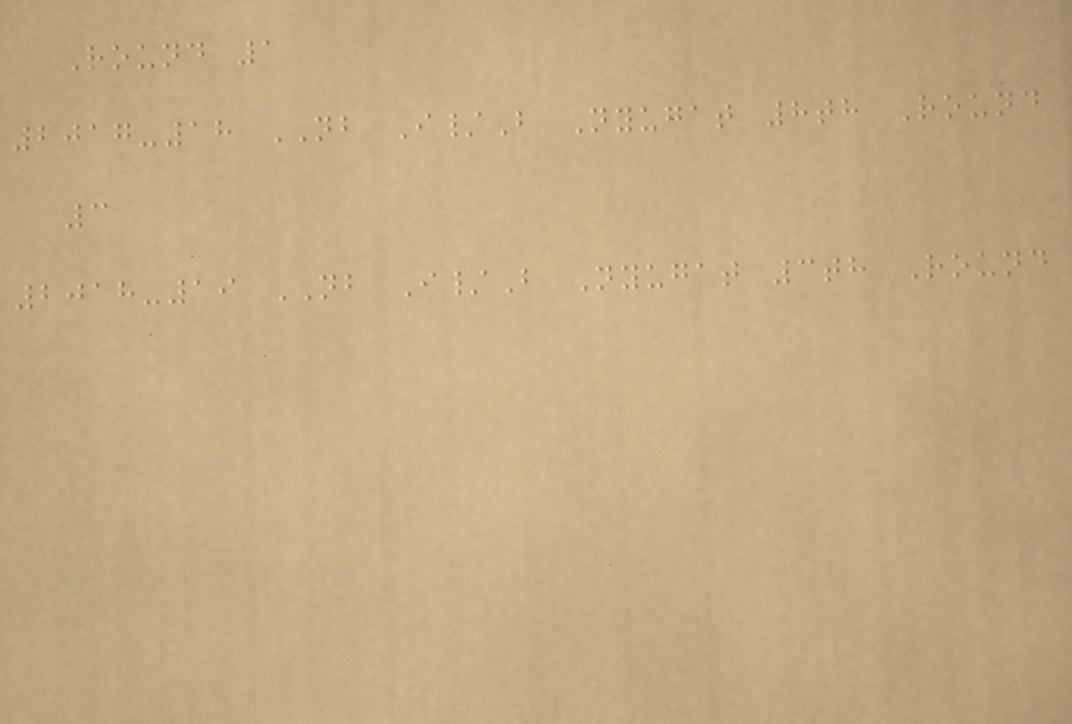Round 1
2017-18 NB I/B Nyugat 8th Round
3
2018-19 NB I/B Nyugat 3th Round
